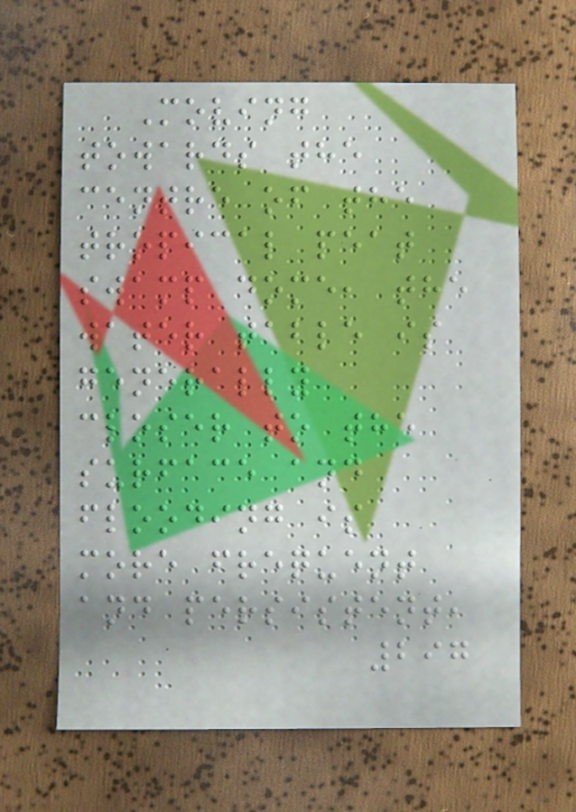Moving
towards the
centre of the
tropical peat
swamp dome, the
water table is
generally
closer to the
surface and
flooding is
more frequent
and persistent,
297
